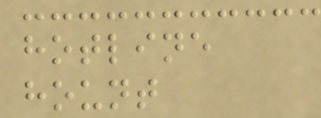hotline
hount
